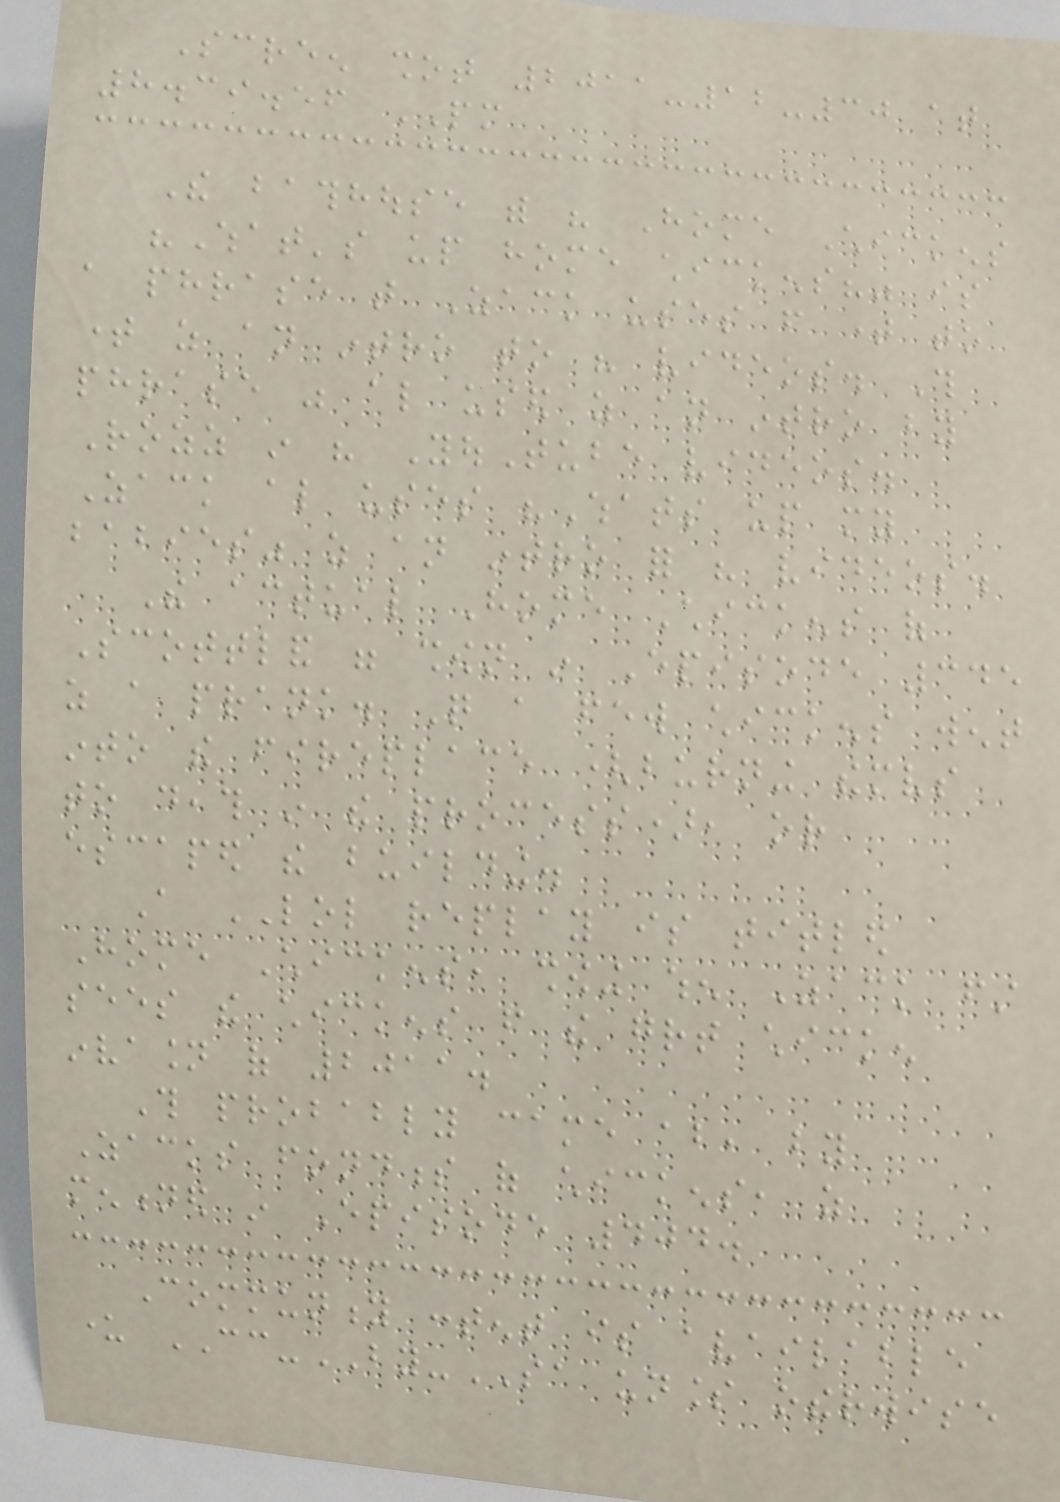Screen shot 2011-12-30 at
8.39.56 PM
The bathhouse with his Home Chickens
"What's up home chickens?" is
a phrase that Zack uses from time to
time as an intro to his videos. This
phrase was also used as an intro by
Rozz in his YouTube videos.
Zack also uses "Whats up my
babies" as an intro for his videos.
The actual Home Chickens of
Scottland were shown in Episode 345
as a prank. Quite a few chickens went
into the fireplace (burning themselves
to death in the process), or
escaped the building.
A LOL replay is titled
Home Chickens, showing when Zack first
sees the chickens from the great chicken
invasion of 2011.
This probably came about, by
Zacks fondness of chickens, as
mentioned in Episode 404.
Community content is available
under CC-BY-SA unless otherwise
